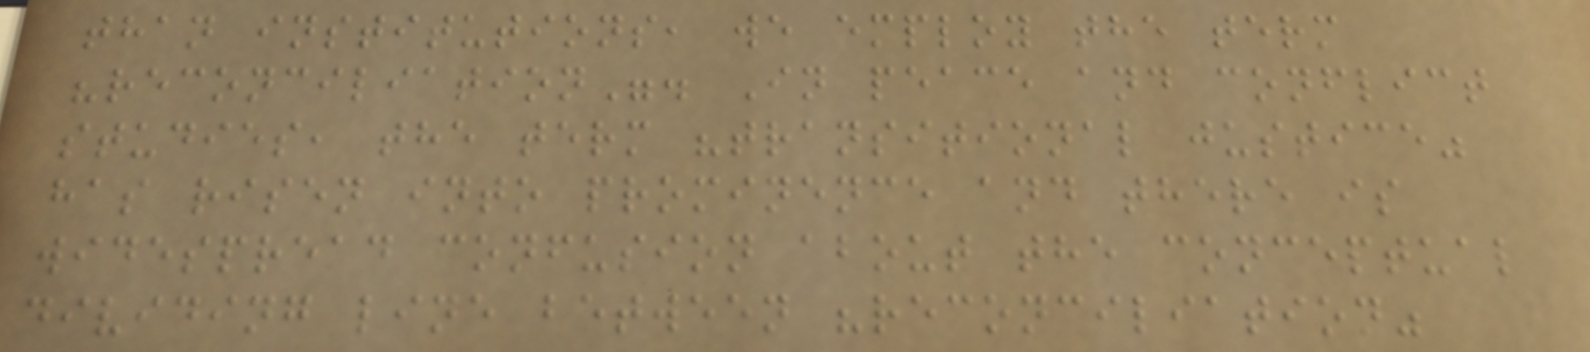than institutions, we employ the term
"reconciliation". In peace and conflict
studies, the term "transitional justice"
has risen into prominence and there is
widespread confusion about the conceptual
dividing line between "reconciliation"
